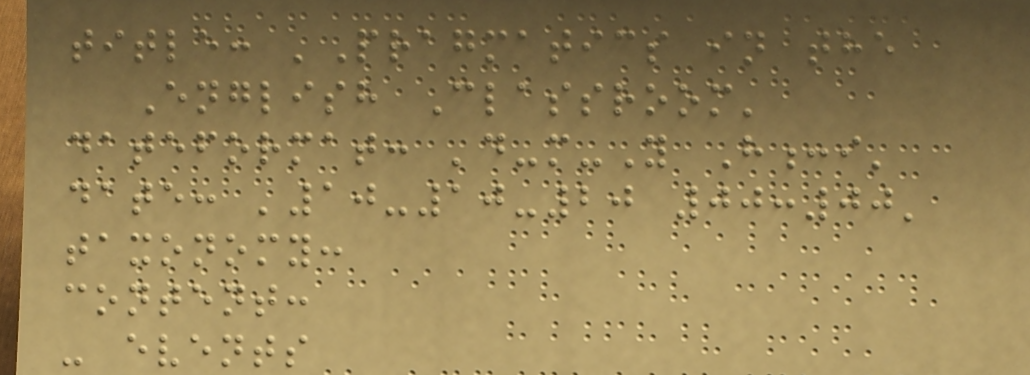title: 'Pragmatics in the
English Classroom'
dateformat: 'd-m-Y H:i'
date: '10-10-20 00:00'
taxonomy:
content:
- events
